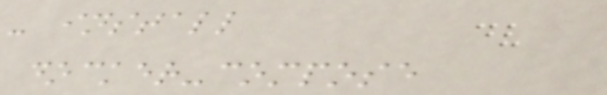- install
docker-compose
